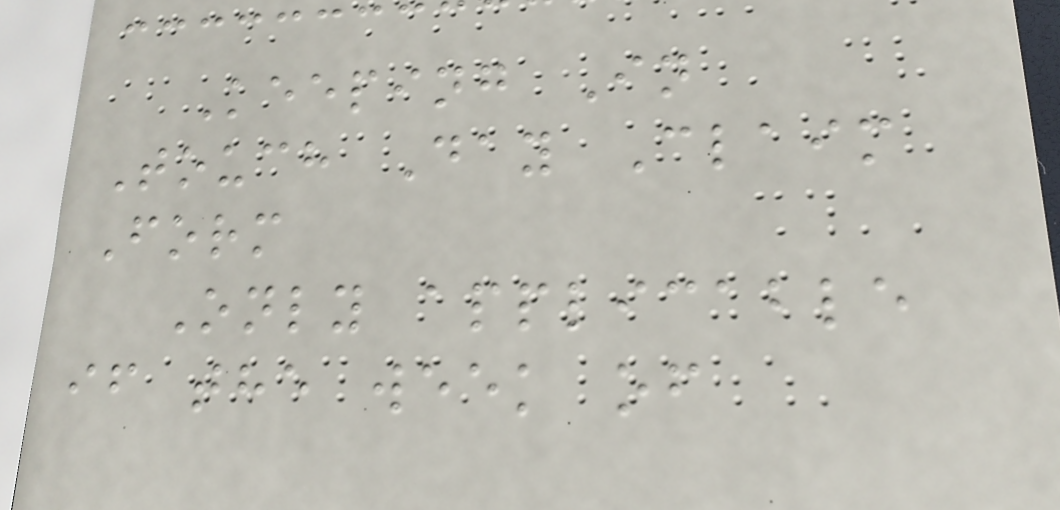Keeping In
Touch Day Claim
Form
Only applicable
if the week of
